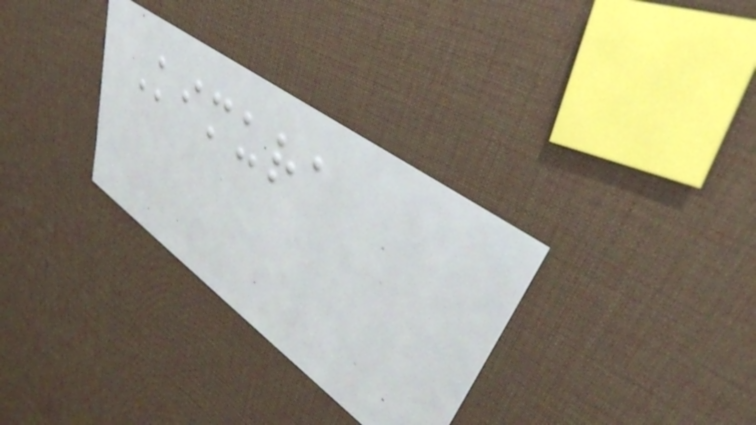Kimura
